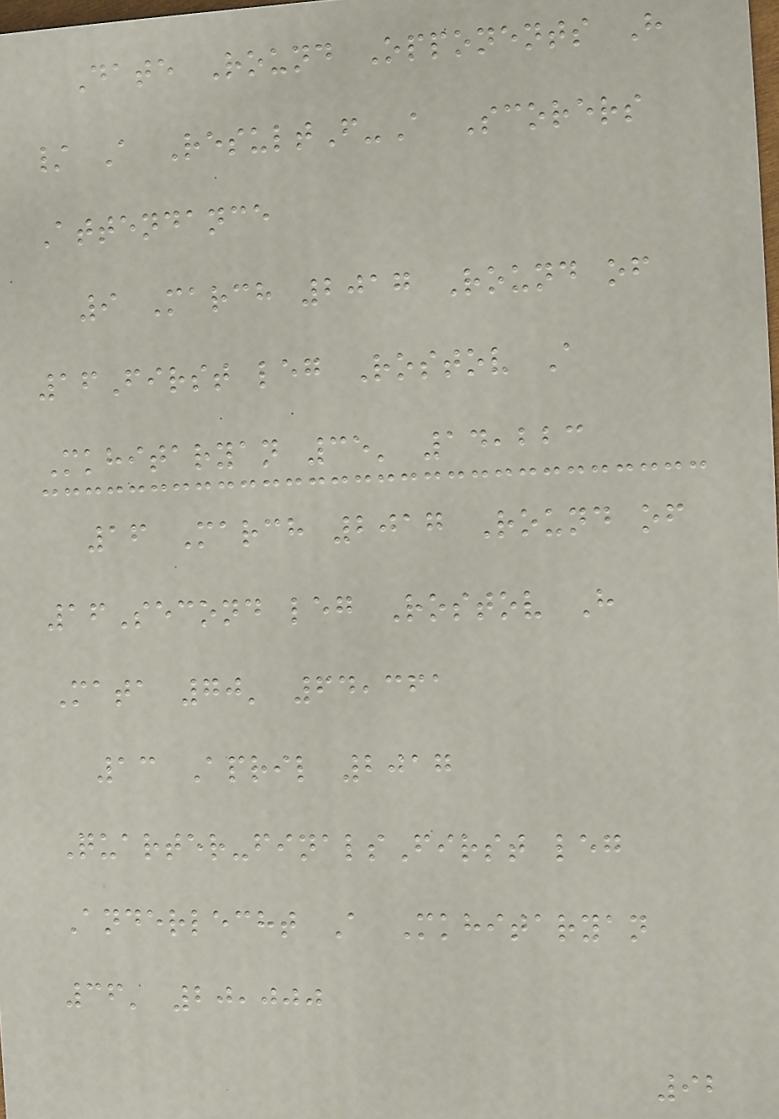Date Round Opponents H
/ A ResultF-A Scorers
Attendance
9 March 2017 Round of
16First leg Rostov A
Mkhitaryan 35' 14,223
16 March 2017 Round of
16Second leg Rostov H
Mata 70' 64,361
13 April 2017
Quarter-finalsFirst leg
Anderlecht A Mkhitaryan
36' 20,000
92
